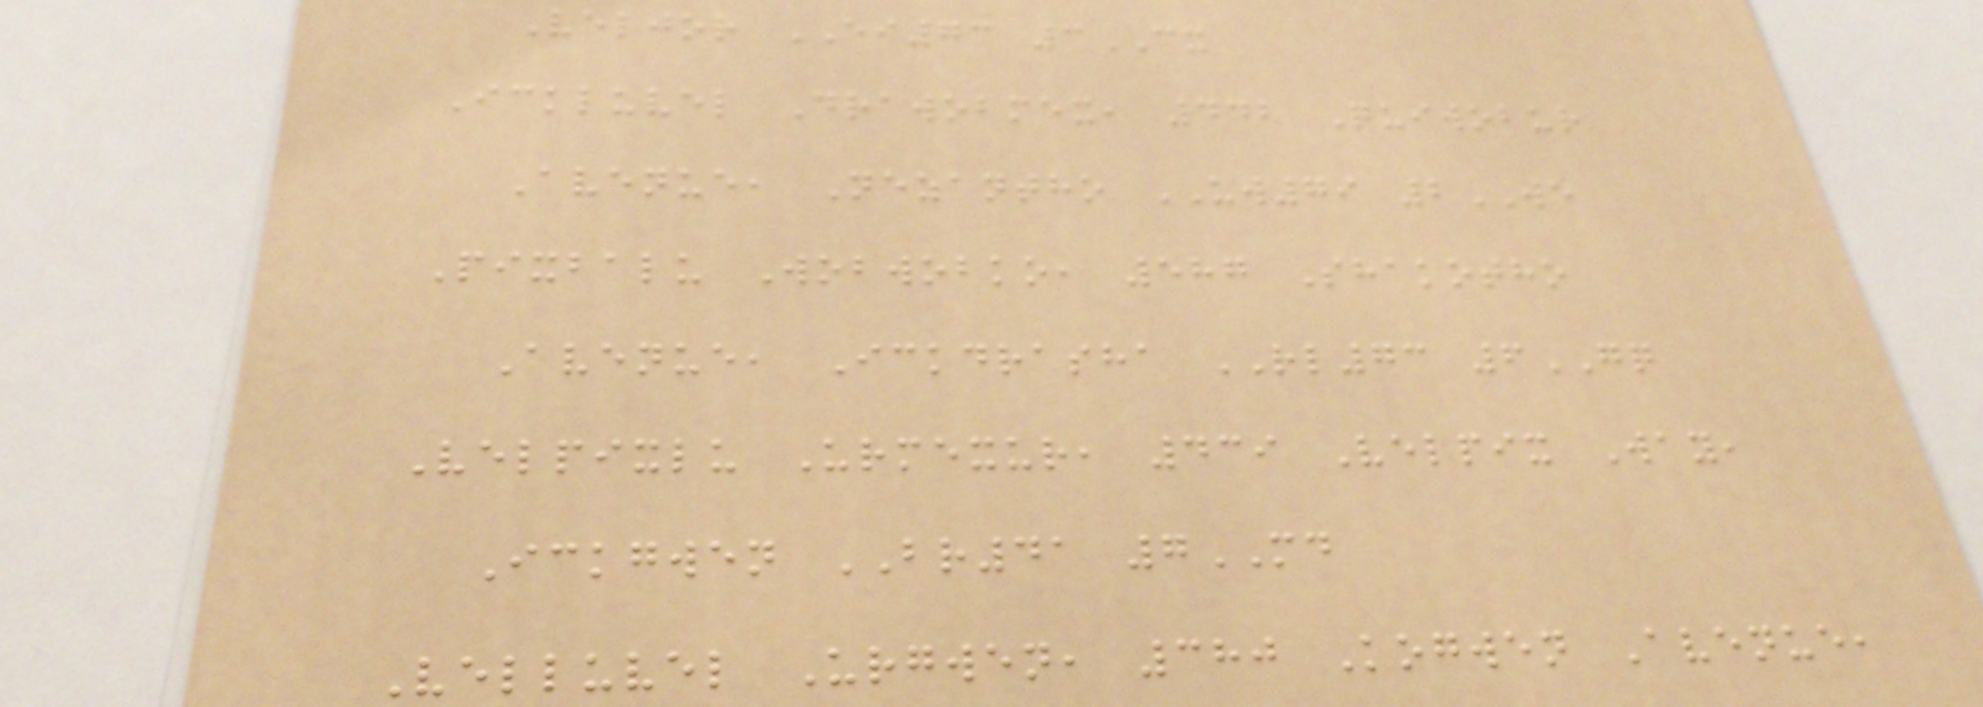Veljor EI73 3CX
Ickluvel Drawobmex, 442 Quiwobur
Avenue, Nezantho UW79 2WE
Pixbalu Wobwobko, 587 Shakotho
Avenue, Ickdrasha RL73 6GQ
Velpixlu Urmexur, 439 Velpix Way,
Ickgwen BR41 7MD
Velluvel Urgwen, 380 Kogwen Avenue,
